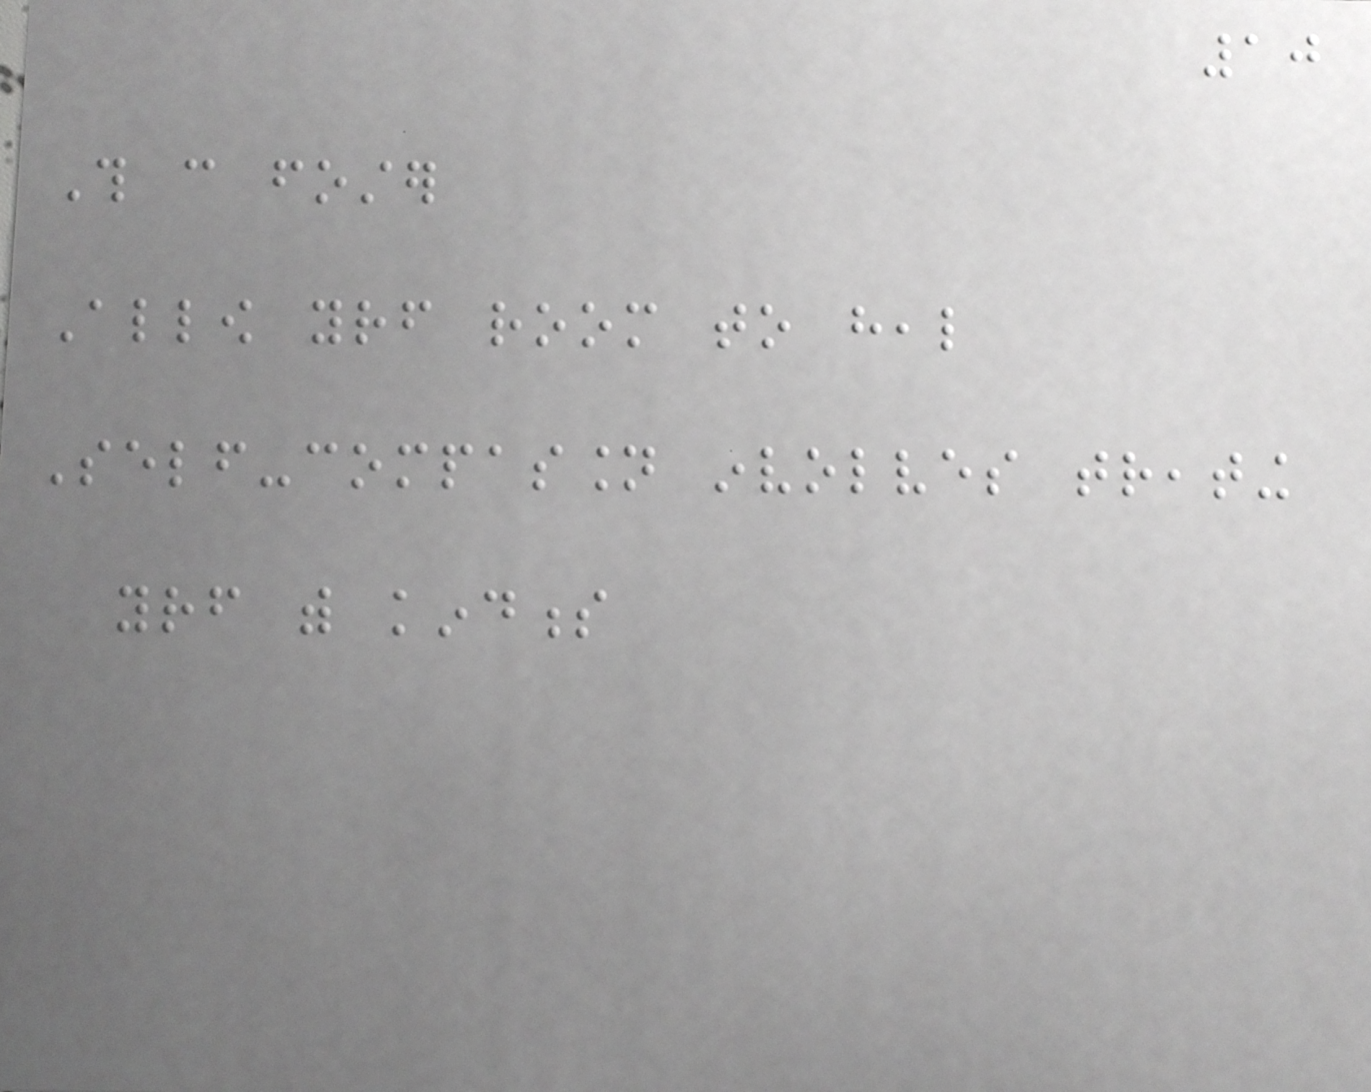10
This can foster
Allow yourself room to heal
Self-compassion involves treating
yourself with kindness
